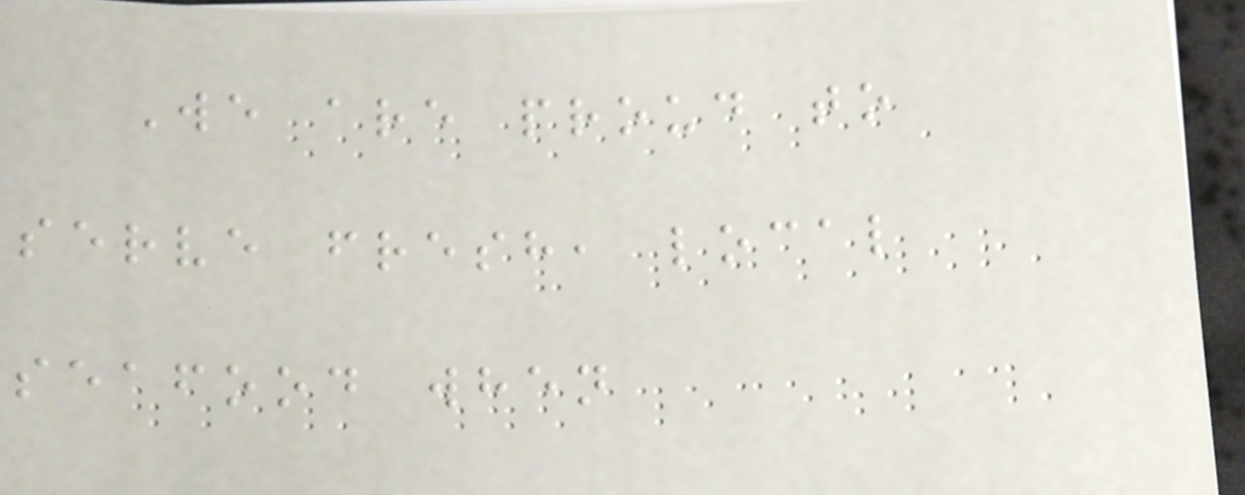We are proud to
serve fresh, local
seafood when
